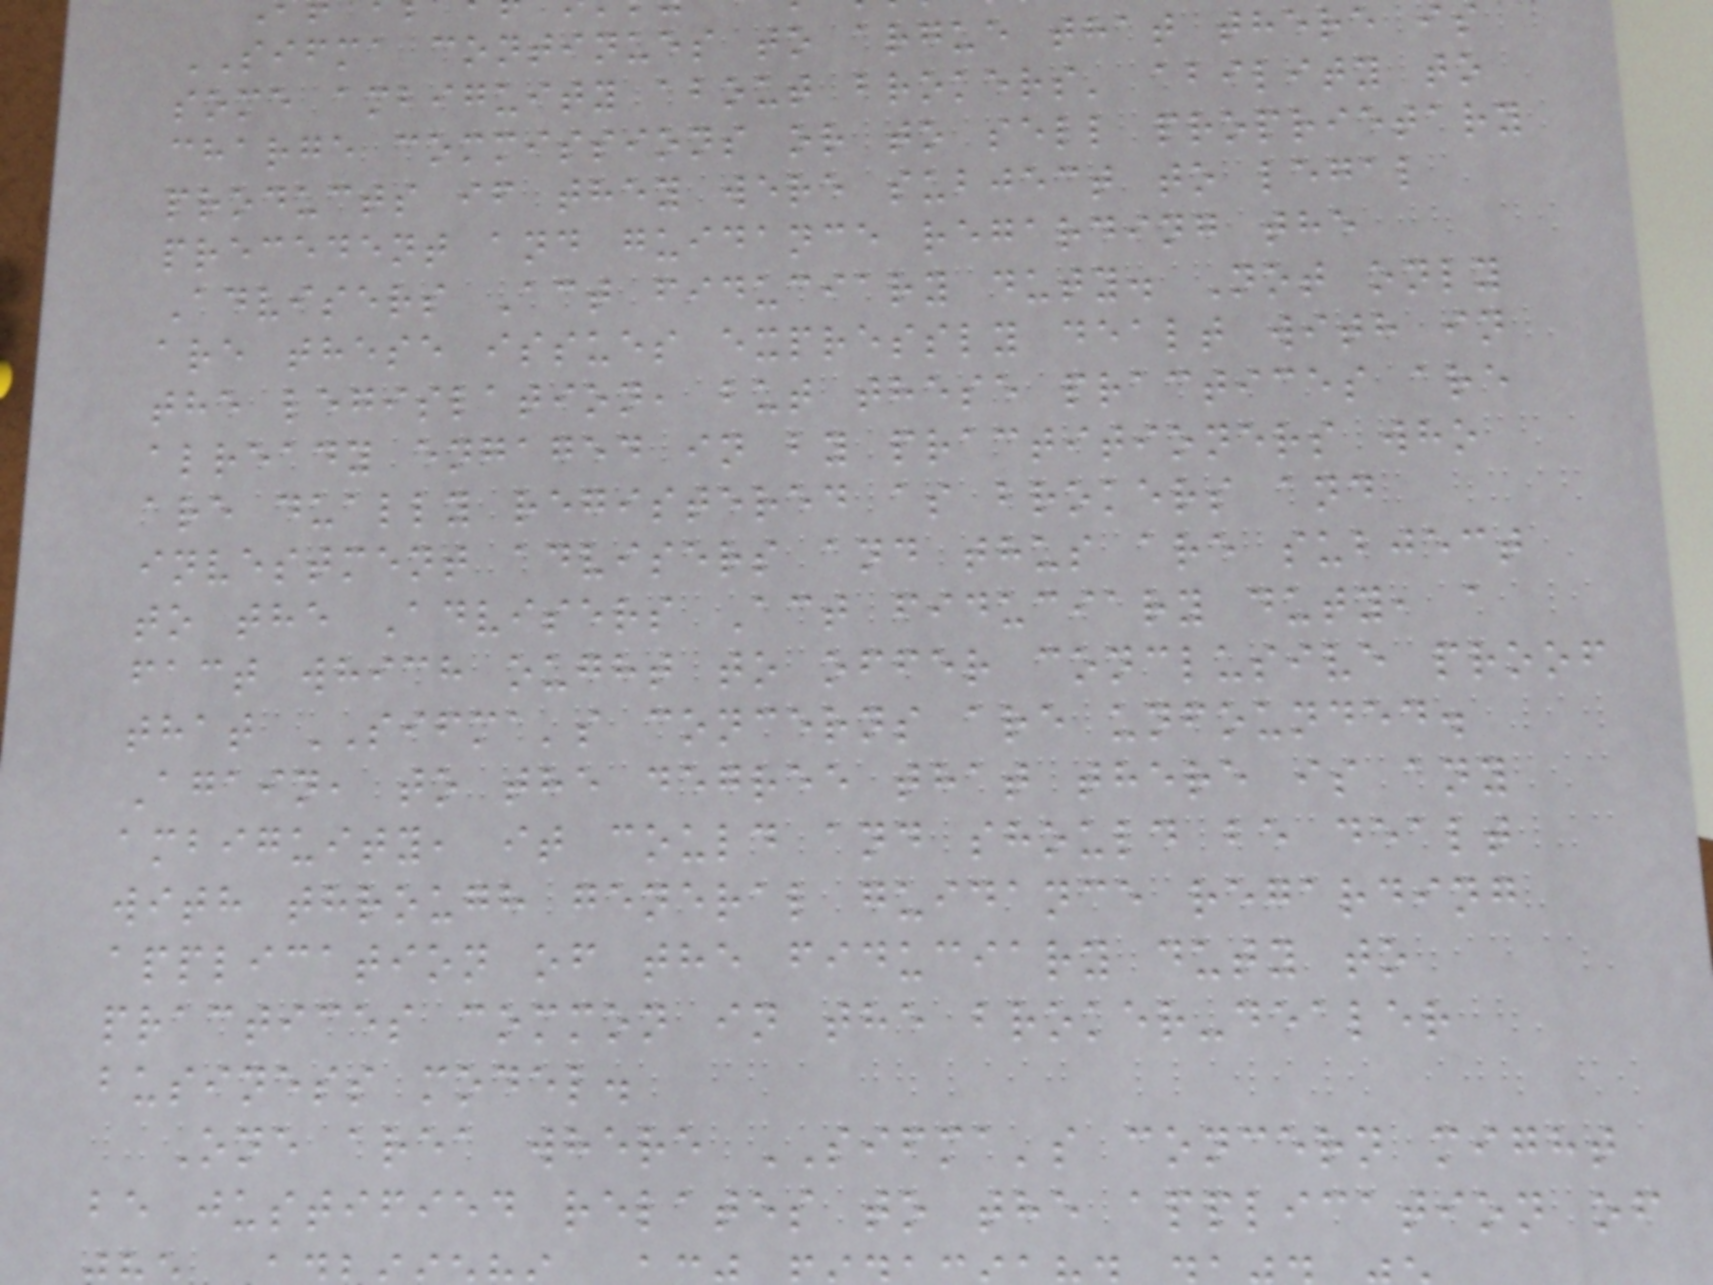SIFMA continues to argue that there is
some ambiguity about brokers' ability to
charge commissions or to sell proprietary
products if they were subject to legal
precedent and guidance regarding the
Advisers Act fiduciary duty. Not only
are these issues expressly dealt with in
the legislation, but these practices are
already engaged in by practitioners who
are dually registered as brokers and
investment advisers and thus are subject
to the Advisers Act fiduciary duty, a
fact which ought to offer conclusive proof
that SIFMA's concerns are unfounded.
Again, to the degree that there is any
ambiguity, it could and should be dealt
with through general guidance regarding
application of the fiduciary duty to
practices common in the broker-dealer
business model.
One area where SIFMA's concern might
be justified relates to the application of
